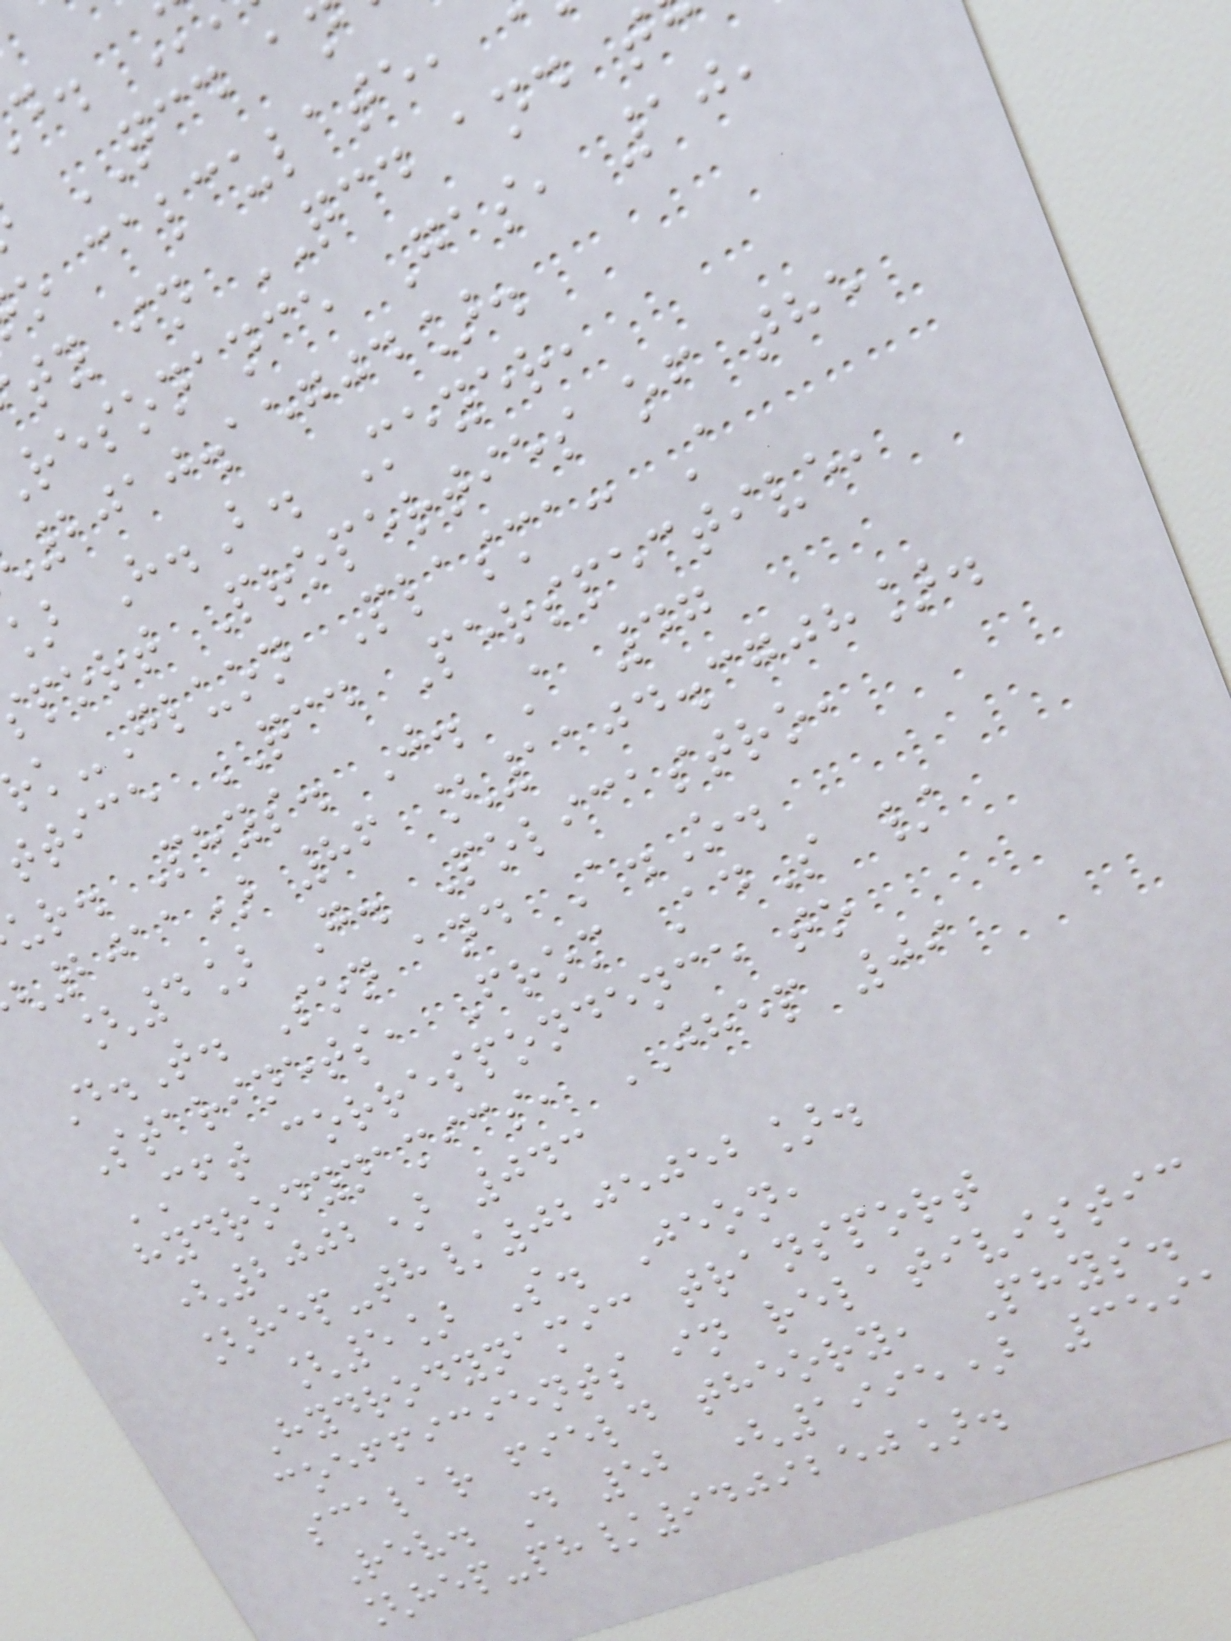QCD a
o calculate,
ty in QCD and t
resonance Gas, 10,
2010.15704].
H.B. Meyer,
port Properties of the
k-Gluon Plasma: A
ttice QCD Perspective,
ur. Phys. J. A 47
2011) 86 [1104.3708].
[4] G. Policastro,
D.T. Son and A.O.
Starinets, From AdS /
CFT correspondence to
hydrodynamics, JHEP 09
(2002) 043
[hep-th/0205052].
[5] S. Jeon,
Hydrodynamic transport
coefficients in relativistic
scalar field theory, Phys.
Rev. D 52 (1995) 359
[hep-ph/9409250].
